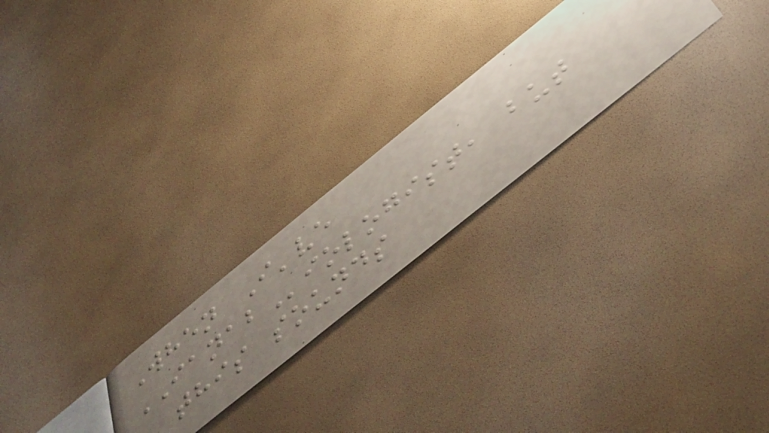When I've
IANABiologist, but
this sounds
